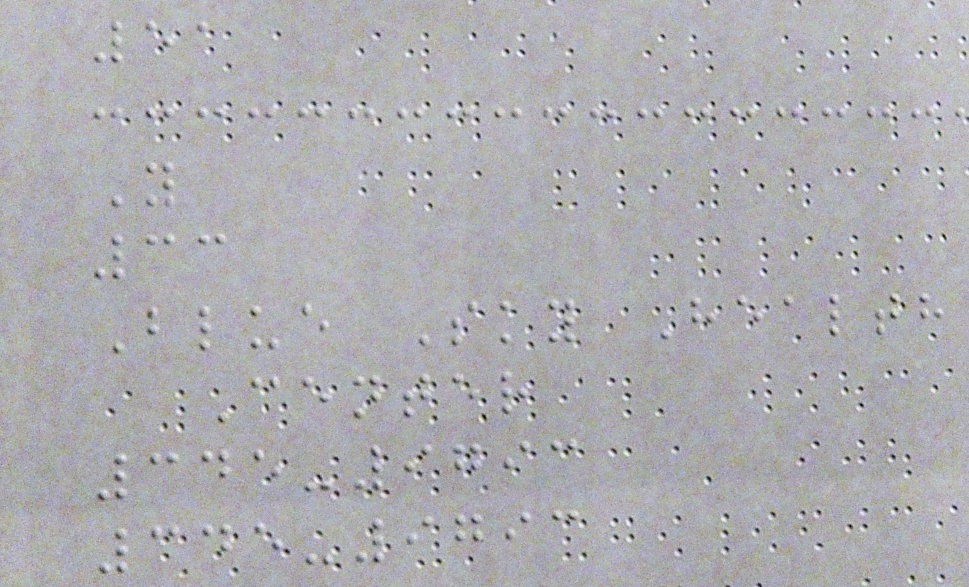51
Y
33
Blue Sky Health
Center
345-9793
345-9793
